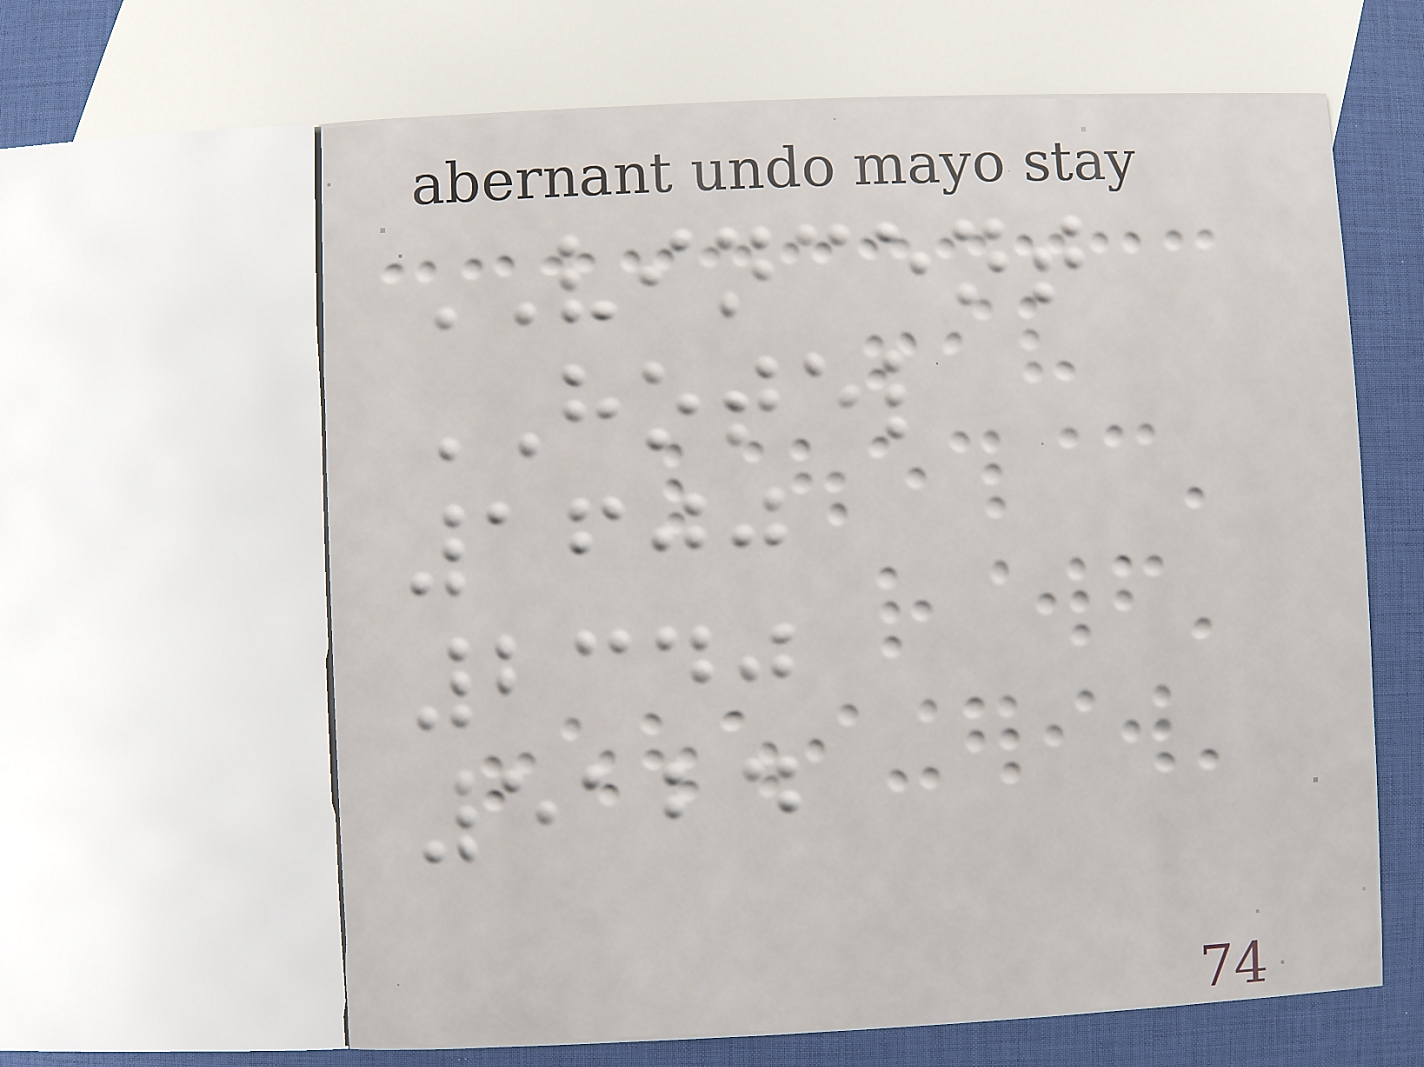VINCENT
HOTEL
1600
2340
5124
